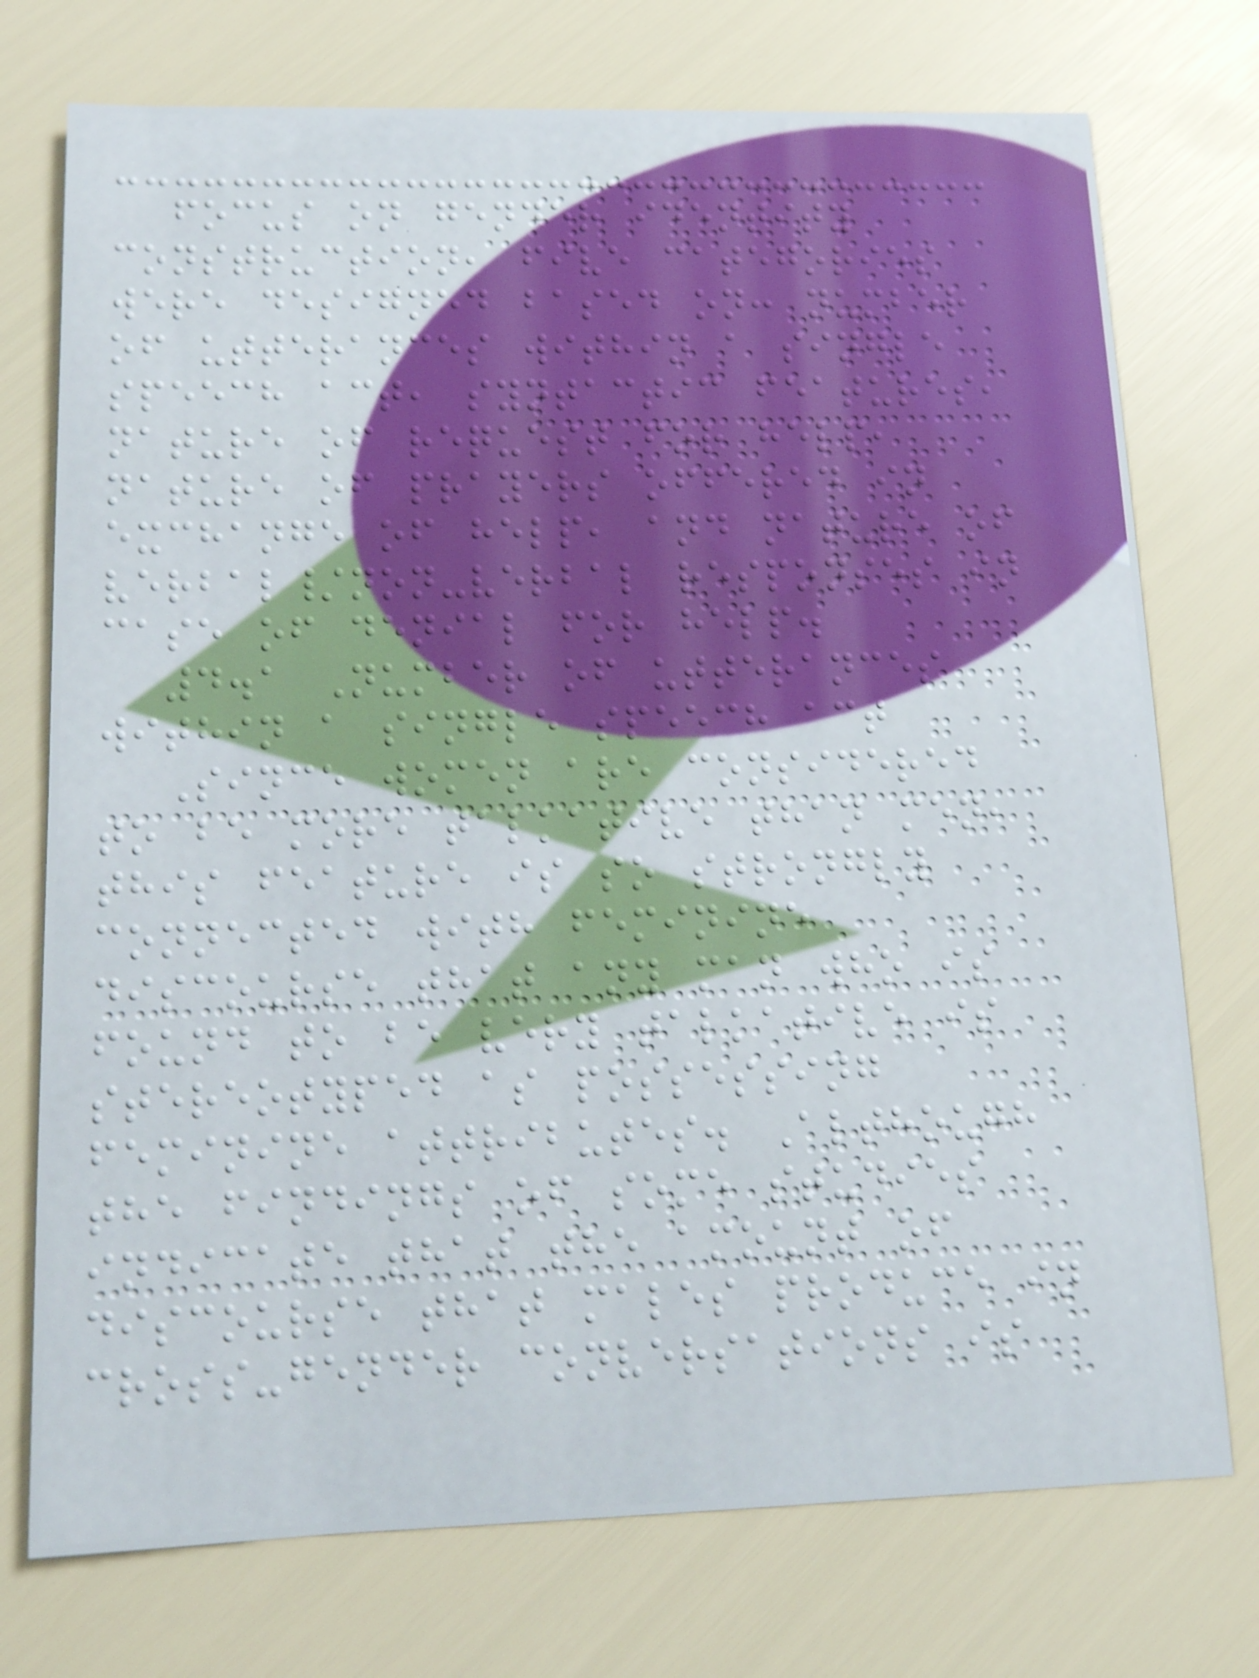focus on gender identity
construction, five categories
were designed based on: number
of utterances within a single
speech act, syntactic features,
nature of request for help,
nature of prayers offered in
exchange of help, and nature of
verbal/non-verbal responses in
case of denial for help.
4.1 Number of utterances
within a single speech act
Since women are considered
to be more talkative than men,
this feature is so strongly
connected with feminine
discourse that any man who is
found to be very talkative is
stereotyped as possessing
feminine attributes. Although
the findings of some studies
indicate that the amount of
discourse that males produce in
cross-gender conversations is
